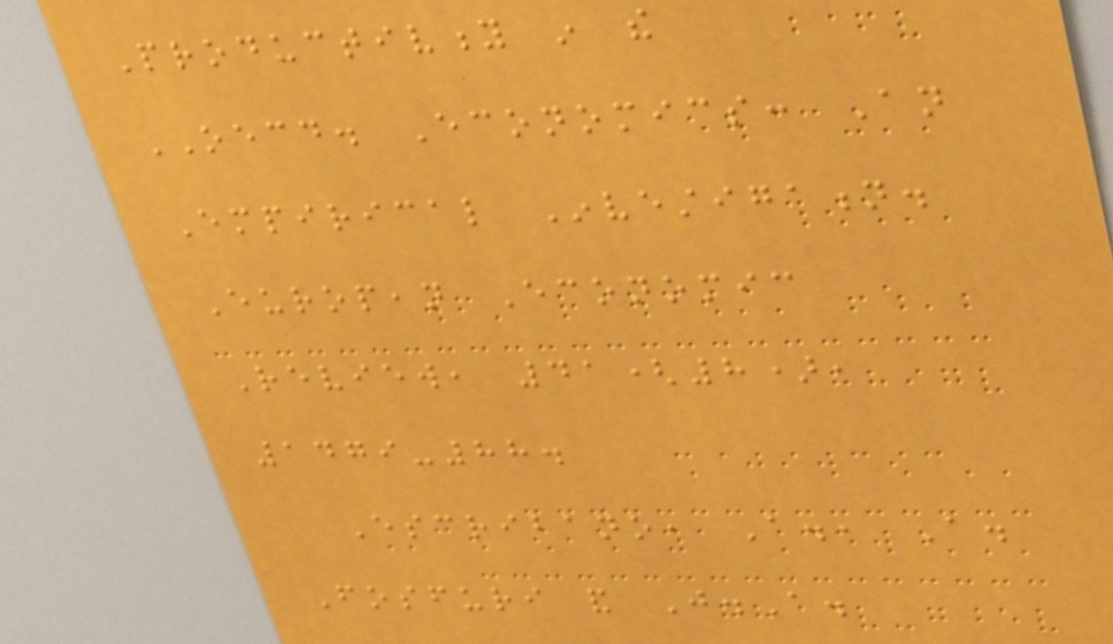Productivity in the
OECD. Economics: An
Empirical Investigation.
European Economic
Review, 41(8),
1479-88.
Escribano, A., A.
Fosfuri and J.A.
